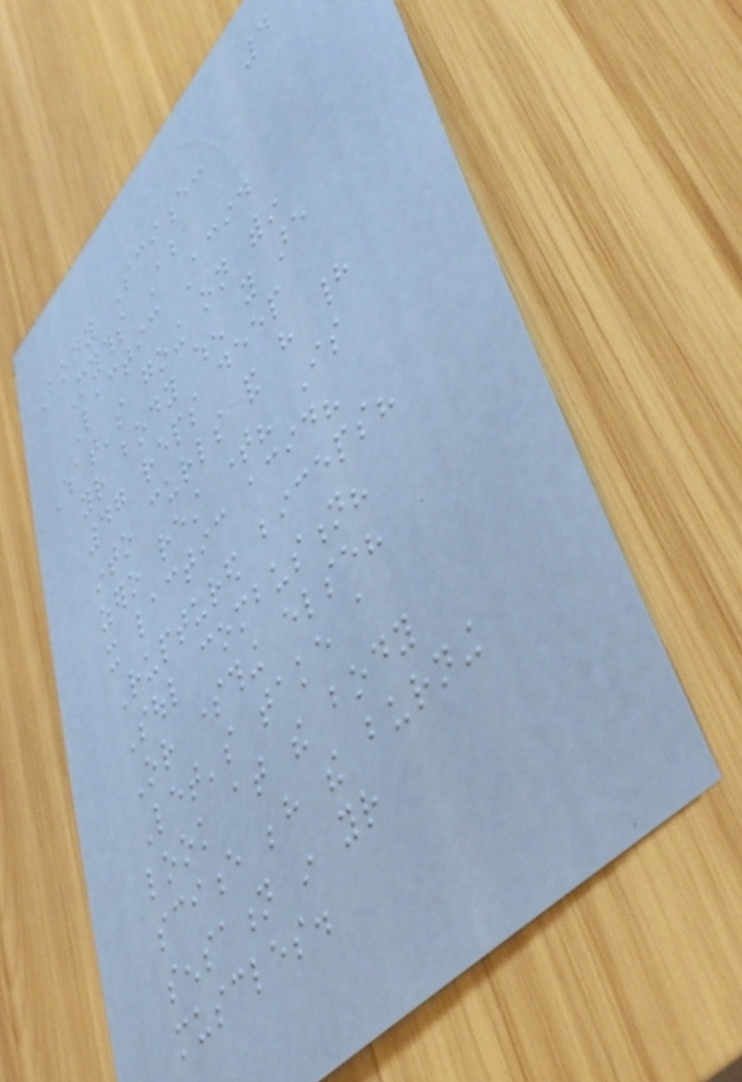4
Body Science:
Myths About
Lactic Acid
What's going on within
your body when you are
47 reps deep
into curls and have had
zero rest time? Is
it lactic acid?
Ruptured biceps?
Soul combustion?
Or something else?
Let's take a
look at the body
science behind the burning
sensation in your
muscles.
